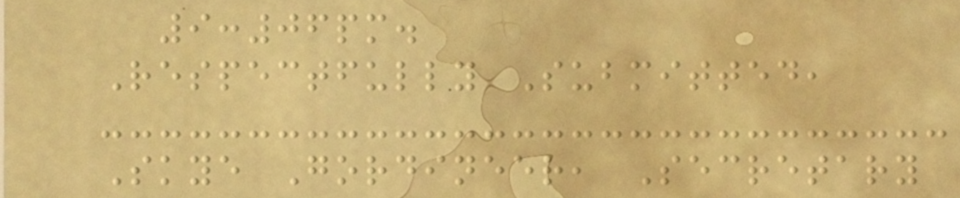9:06pm.
Respectfully Submitted,
Skye Gordineer, Secretary
